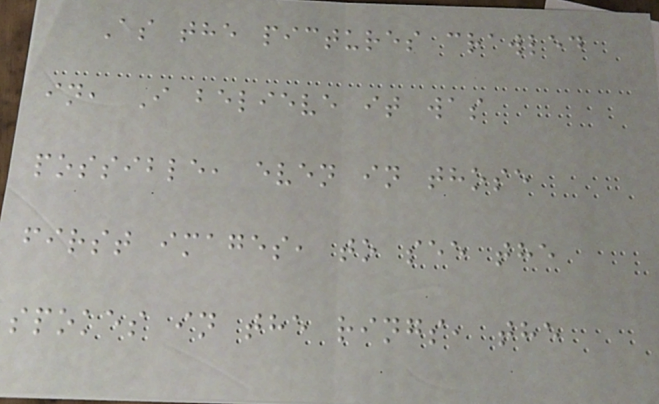As the pictures crawled
in, I believe it was
possible, even in those
first images, to see the
spokes in the rings, the
